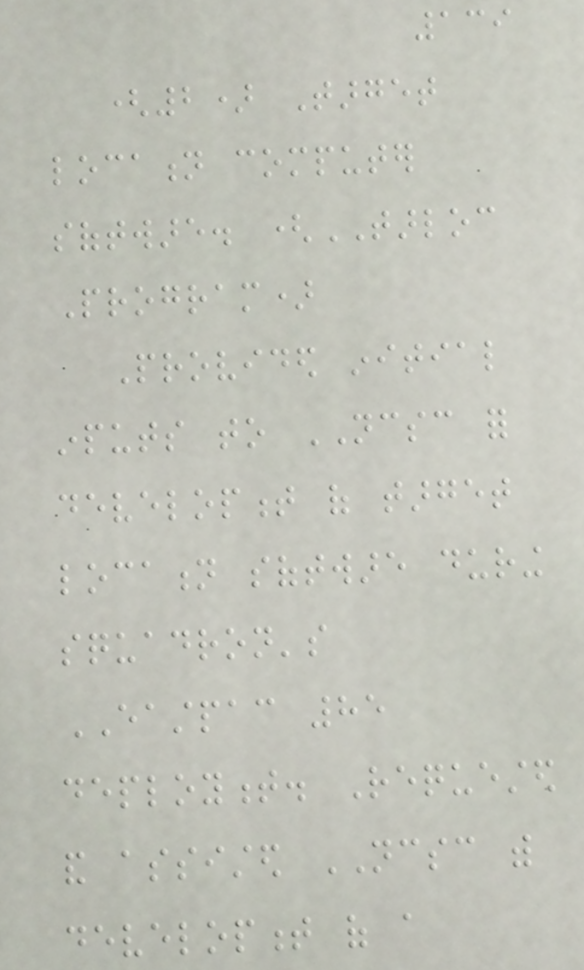139
(2) Target
location computer
software. (TARLOC
Program)
Provided initial
inputs to NCSC for
development of target
location software during
squadron's
EASTPAC 85
deployment. Requested
and assisted NCSC with
development of a
